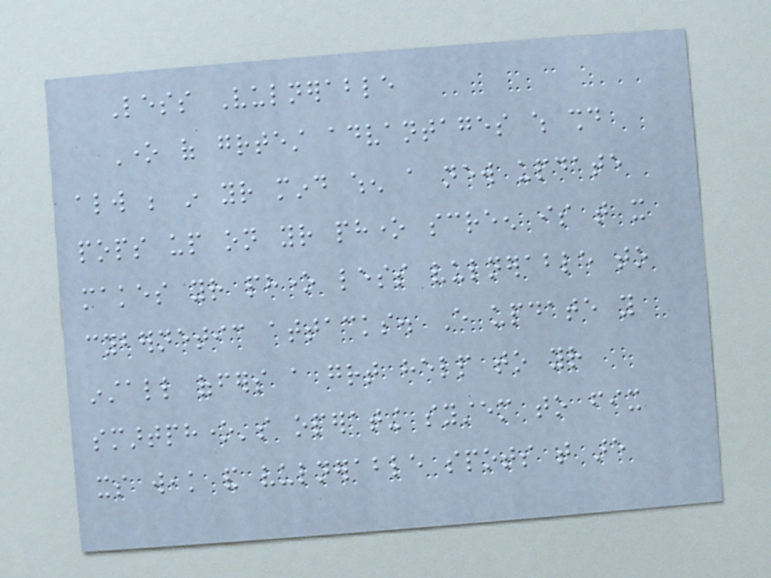Less Vulnerable
One of greatest advantages which should
always be in your mind when a new update
pops up on your phone screen is that it
makes your phone less vulnerable to
cybernetic attacks. Every update you
install offers a great help to your
smartphone's operating system to fix
its weak and vulnerable spots that are
